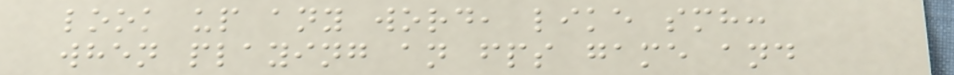look up any word, like smh:
when playing an fps game and
